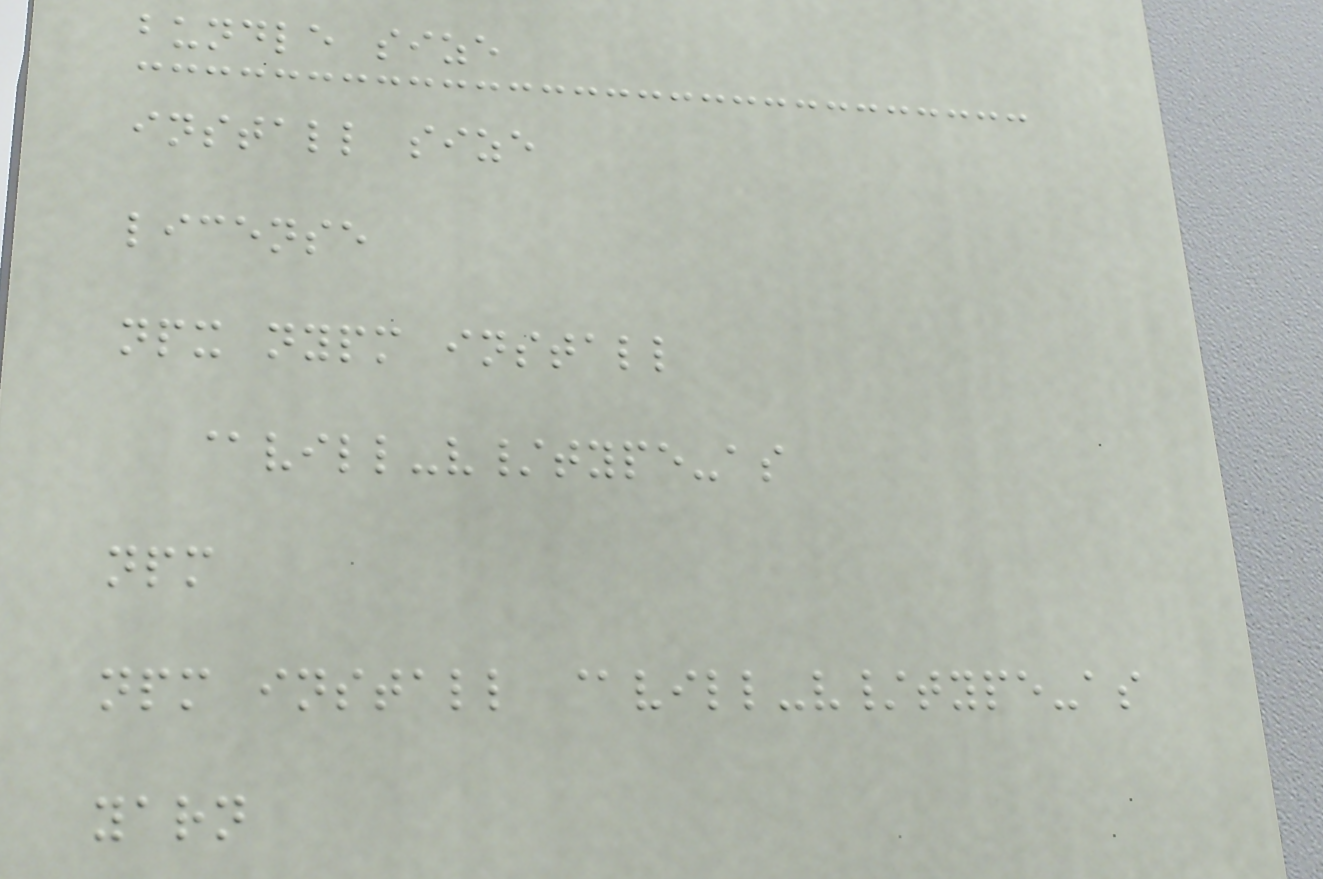bundle size
install size
license
npx nypm install
@vill-v/type-as
npm
npm install @vill-v/type-as
yarn
